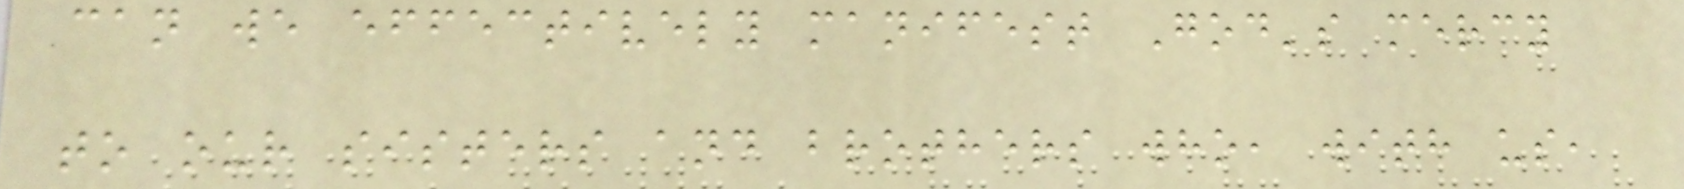can we effectively manifest God's mercy
to our sisters and brothers who, with us,
